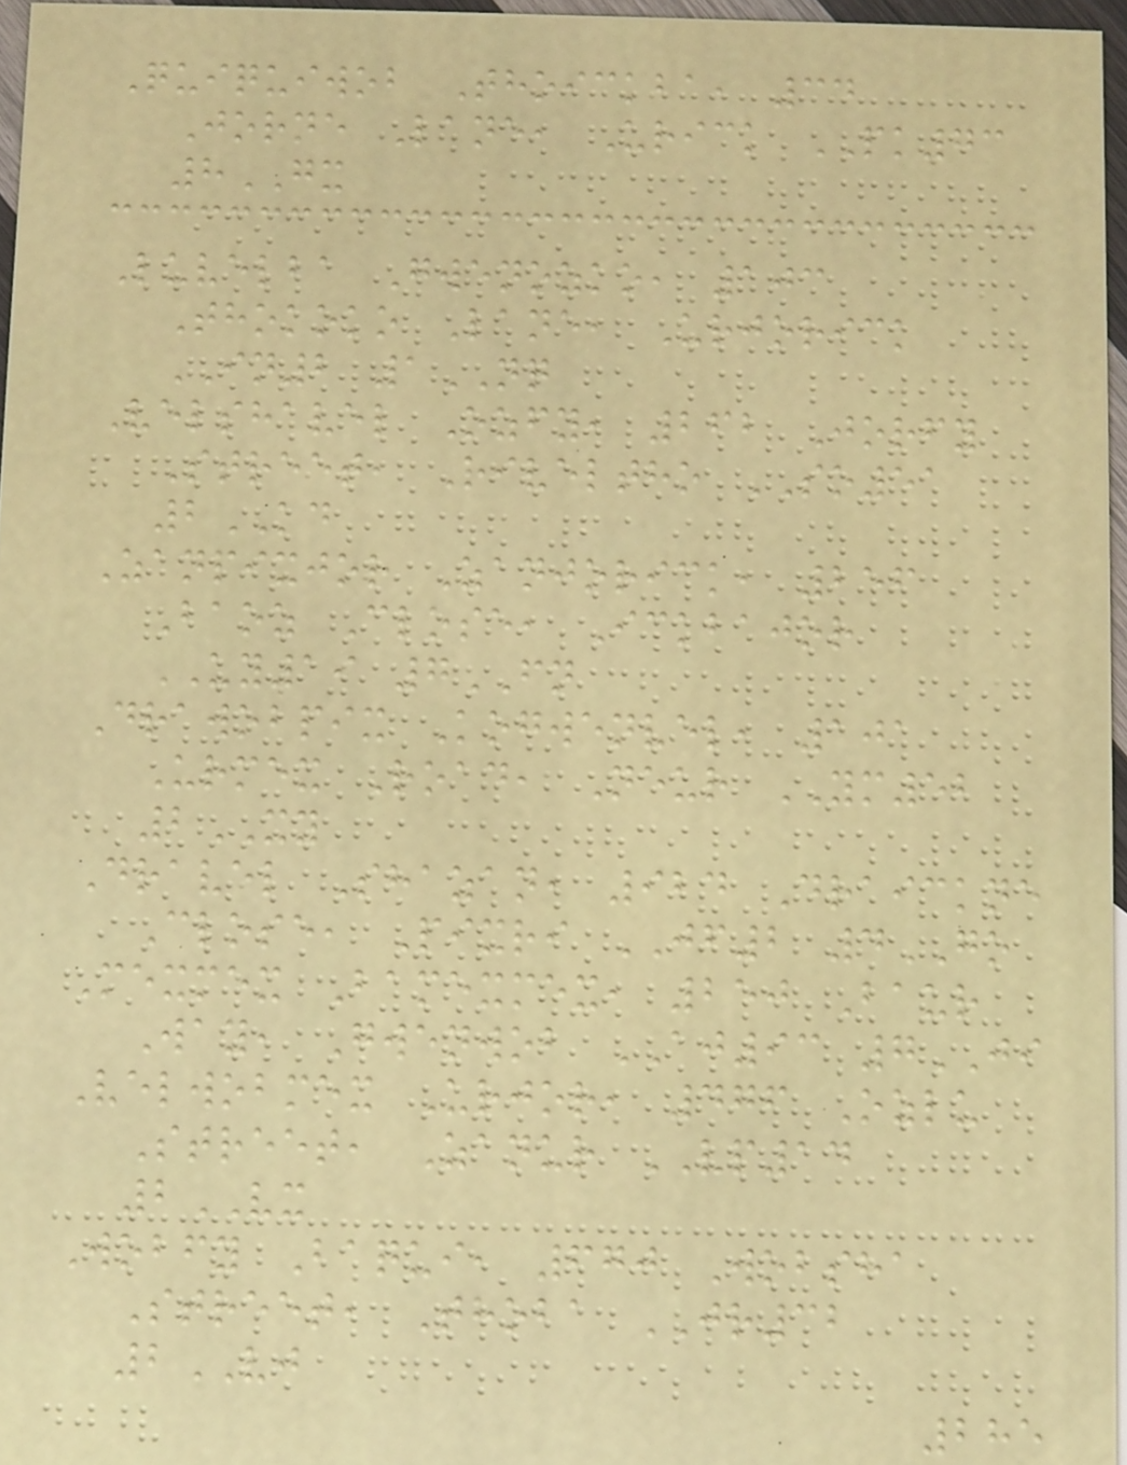Quiquiwob Thoickba, 34
Jorne Lane, Urick PK73
8GX
Luvelba Gwenozko, 103
Thokoko Lane, Urjorick
IN2 1NQ
Velshavel Ozfy, 262 Jorfy
Street, Riveltho SO51
2KD
Zanpixjor Zanjorick, 256
Baoz Close, Ickbajor
UY19 7FN
Drawobpix Kogwenvel, 101
Urmex Road, Neur YM52
2XY
Dravel Shazan, 924 Draickne
Close, Pixri JF2 4GO
Mexmex Bamexmex, 250 Baur
Way, Gwenwob AJ93 7JI
Velwobmex Urjor, 476 Ozlu
Street, Zanur VP14
2VX
Wobfy Baqui, 670 Wobsha
Street, Thoba JR32
2VJ
285
